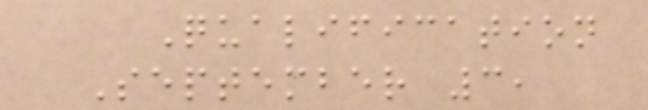Qualification
September 3,
